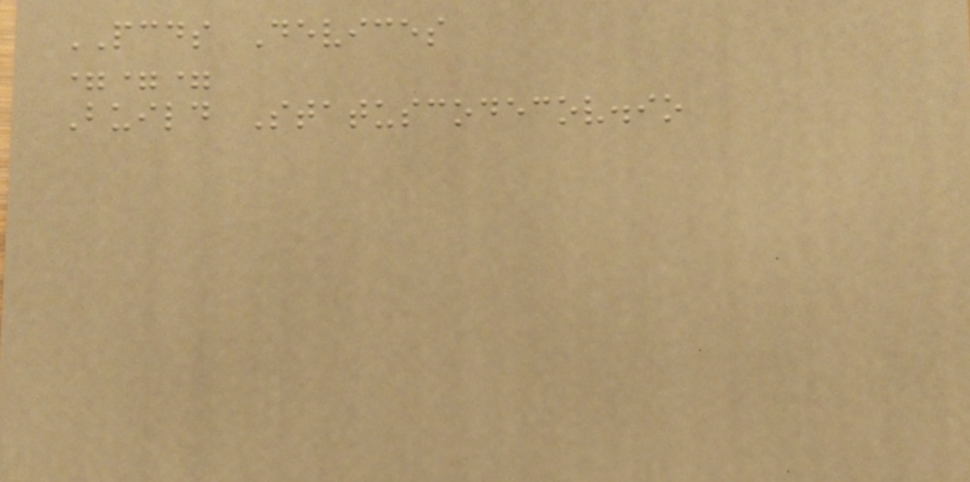PCDS Devices
===
Build Statuscodecov.io
